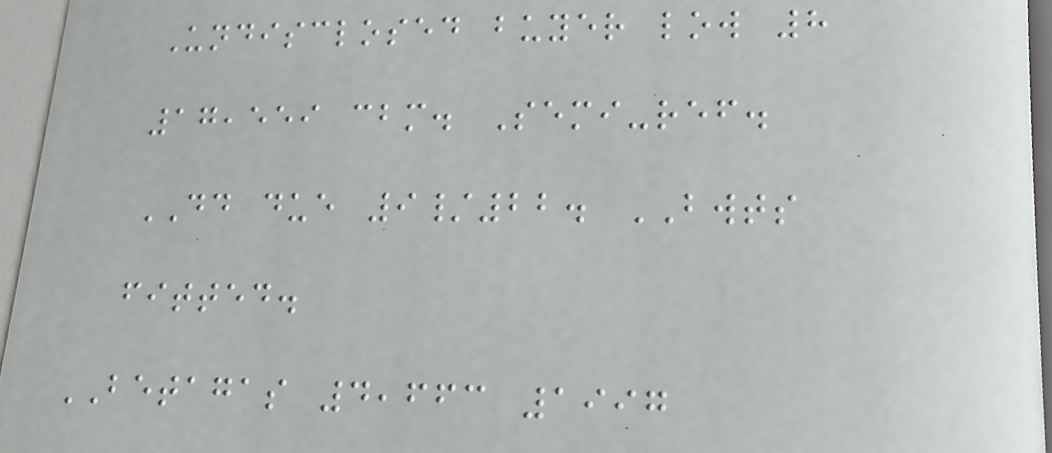Undisclosed buyer low 8
17,559 cbm. Semi-ref.
DD due 9/22. BWTS
fitted.
BETAGAS 4,663 1997
